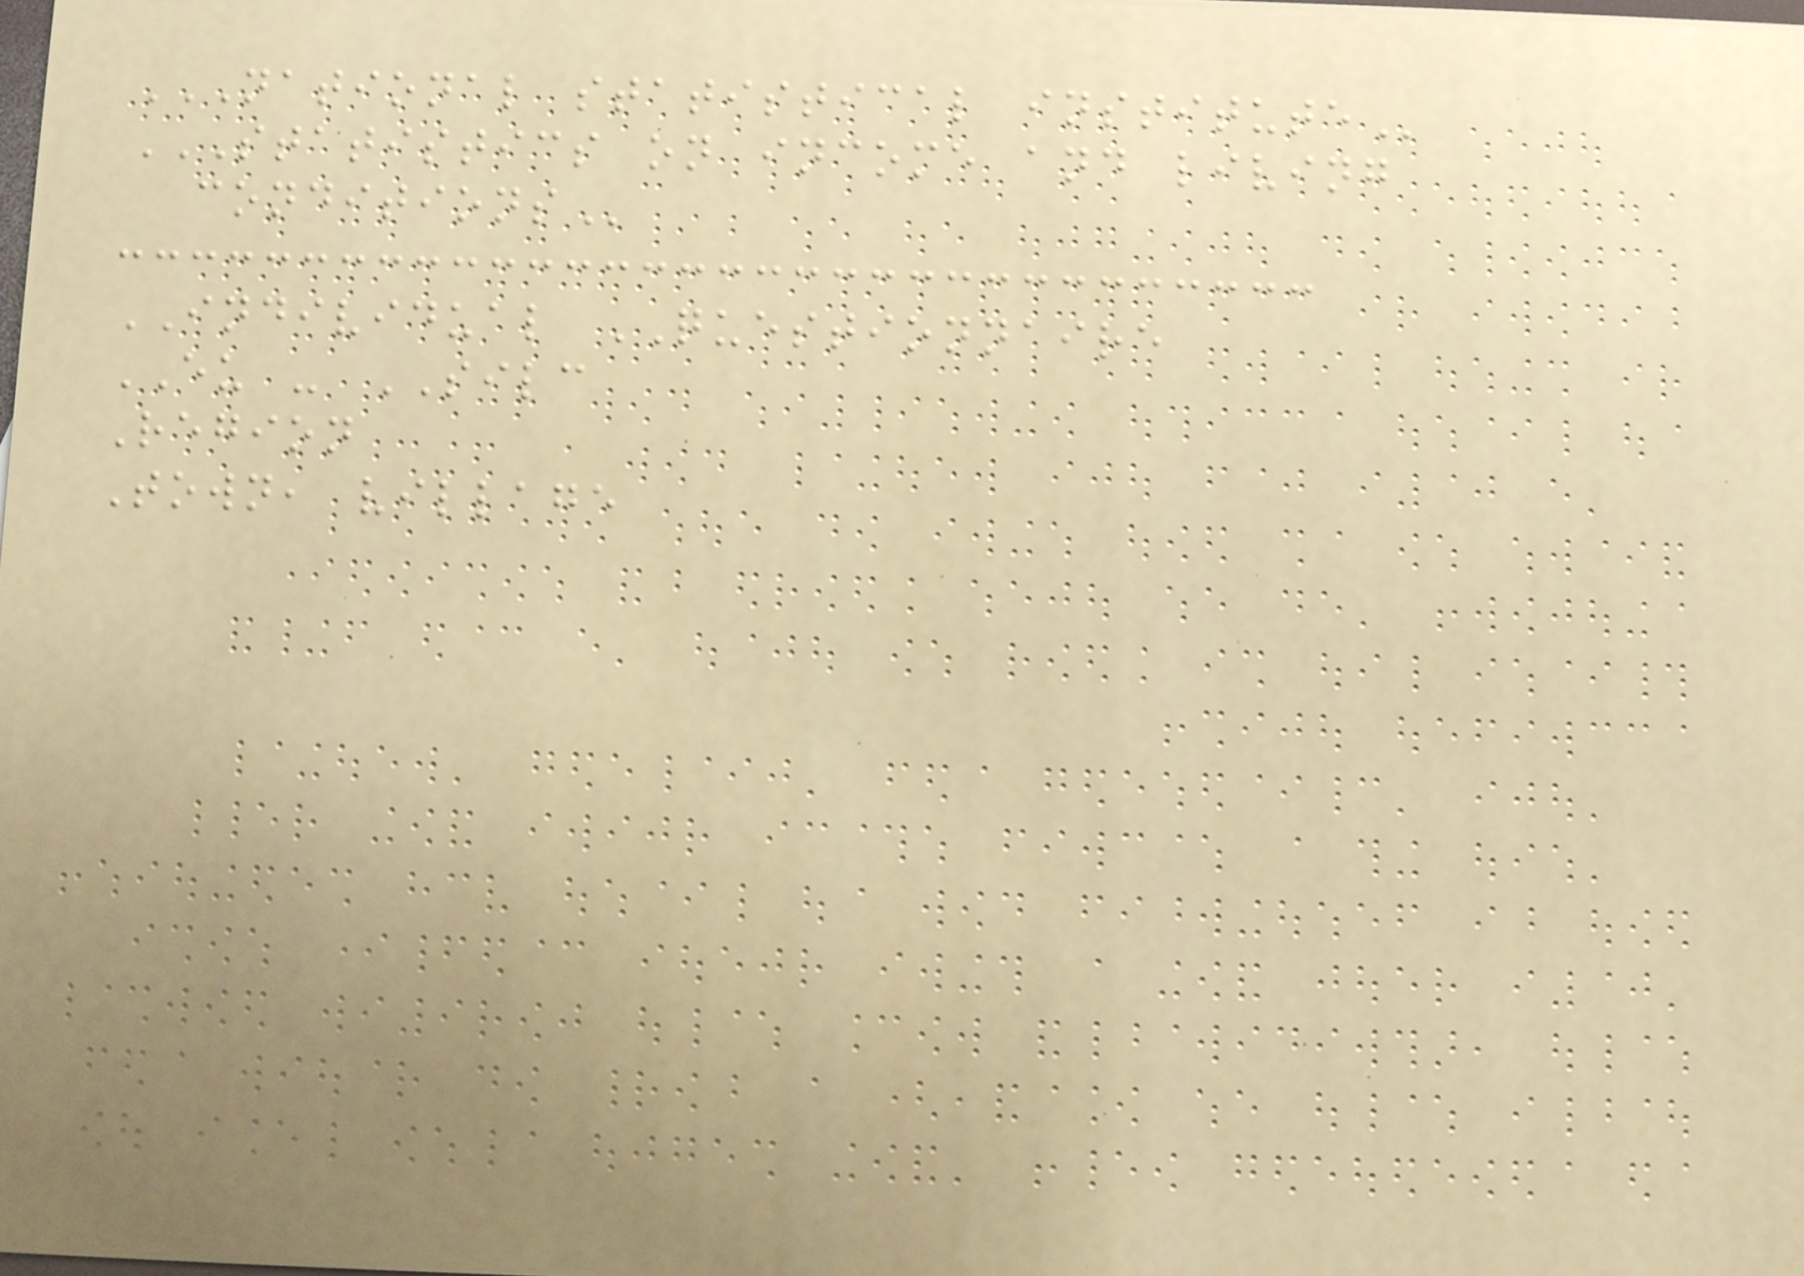NATIONAL STATISTICAL INSTITUTE
STATISTICS ON INCOME AND LIVING
CONDITIONS
INDIVIDUAL QUESTIONNAIRE
EU - SILC
Region
Town, village
